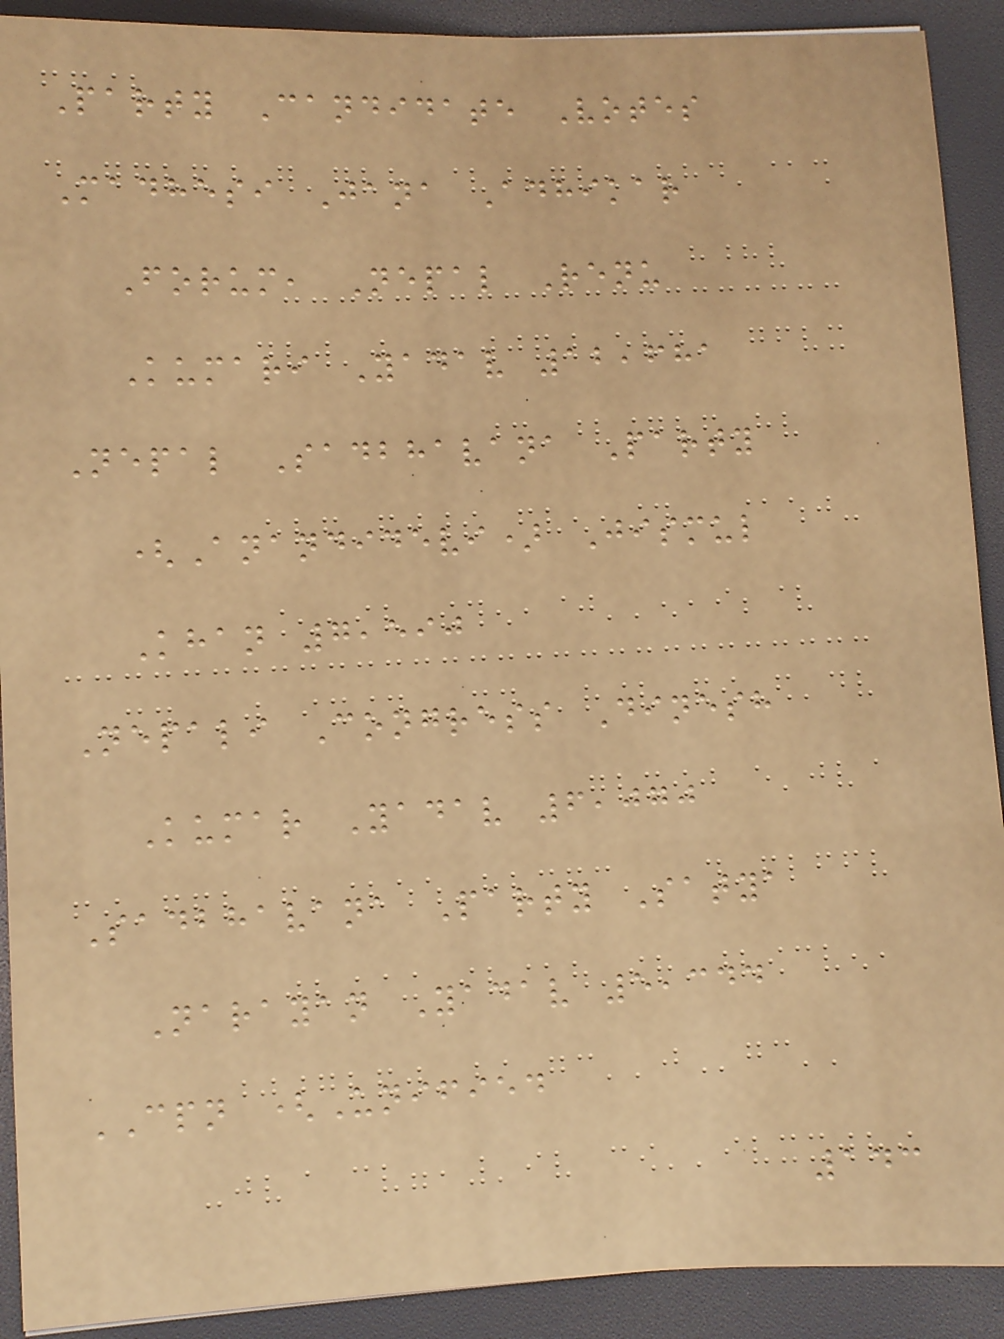Party Candidate Votes
Madhesi Jana Adhikar
Forum, Nepal Renu
Kumari Yadav 12,681
Nepal Sadbhavana Party
(Anandidevi) Jismul
Khan 7,590
Nepali Congress Dinesh
Kumar Yadav 6,070
Sadbhavana Party Satya
Narayan Yadav 5,344
CPN (Unified
143
